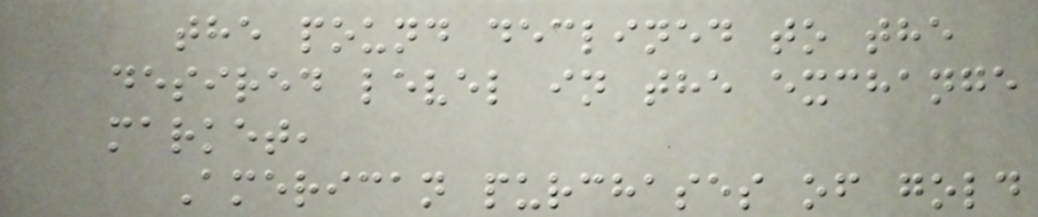the pound declined to the
desired level in the exchange
market,
American purchases of gold
